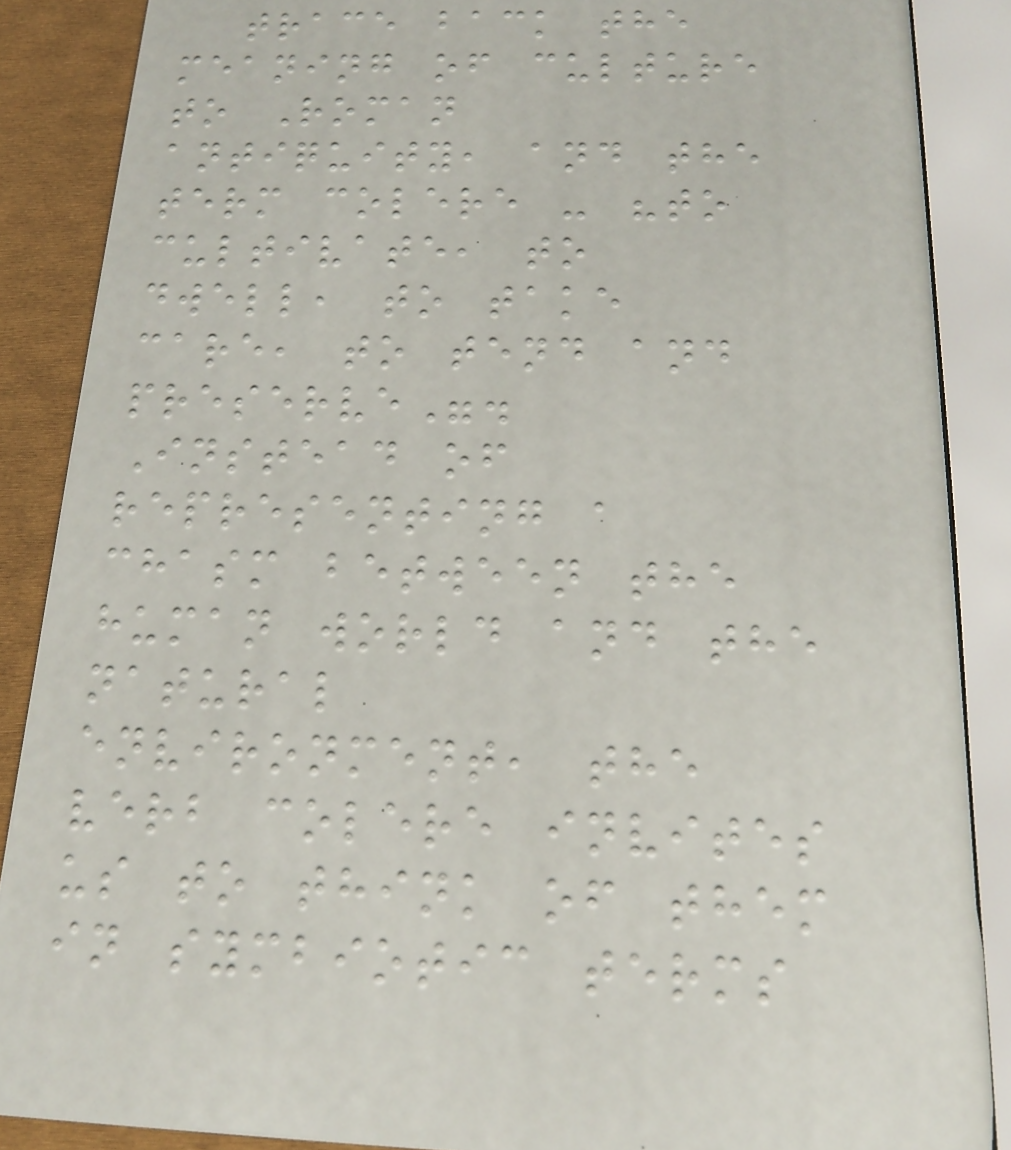trace back the
meaning of culture
to Roman
antiquity, and the
term colere - "to
cultivate, to
dwell, to take
care, to tend and
preserve".
Instead of
representing a
chasm between the
human world and the
natural
environment, the
verb colere invites
us to think of them
in symbiotic terms
